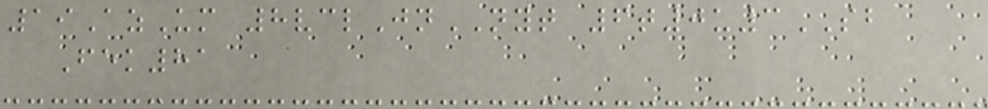19AzUm 8vclJnNYT 6t0u3SB
Fek81
